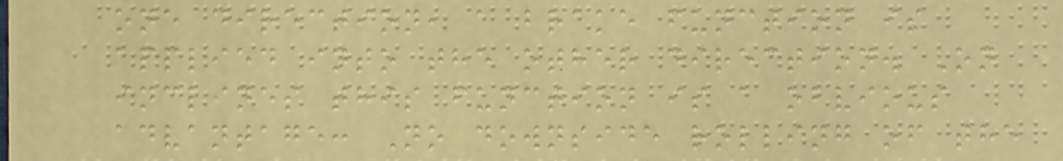one direction, a brake function is
applied into the other direction. On
inclines this function is a obvious
advantage: No downside rolling of the
